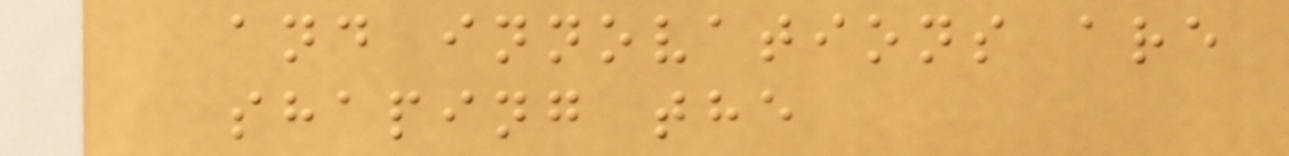and innovations are
shaping the
